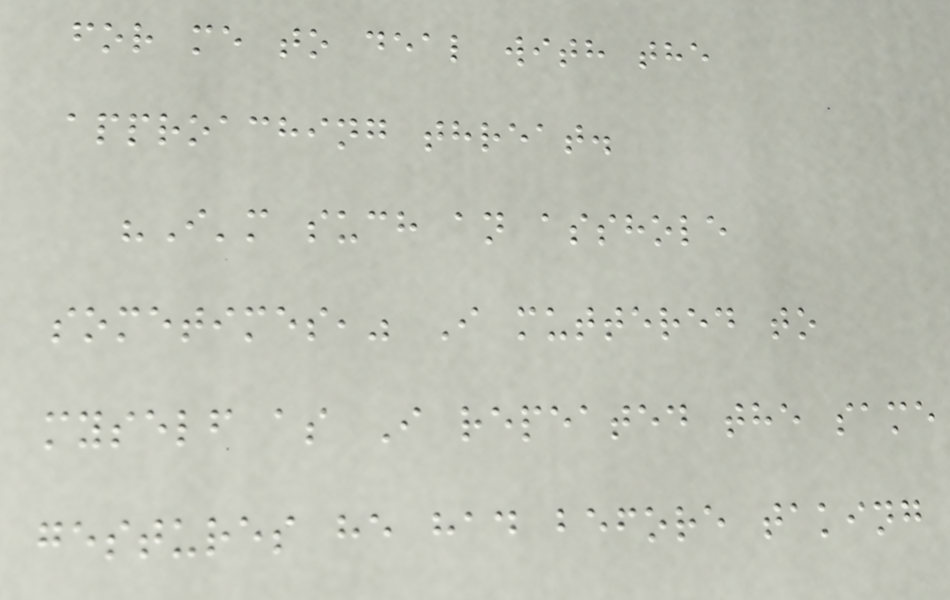for me to deal with the
approaching threat.
"I'm such an asshole
sometimes," I muttered to
myself as I repeated the same
gestures he had before taking
